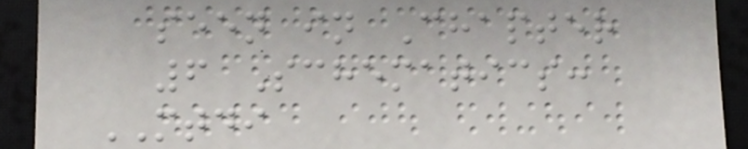seen in Chapter
6 Schematics:
MTDI
